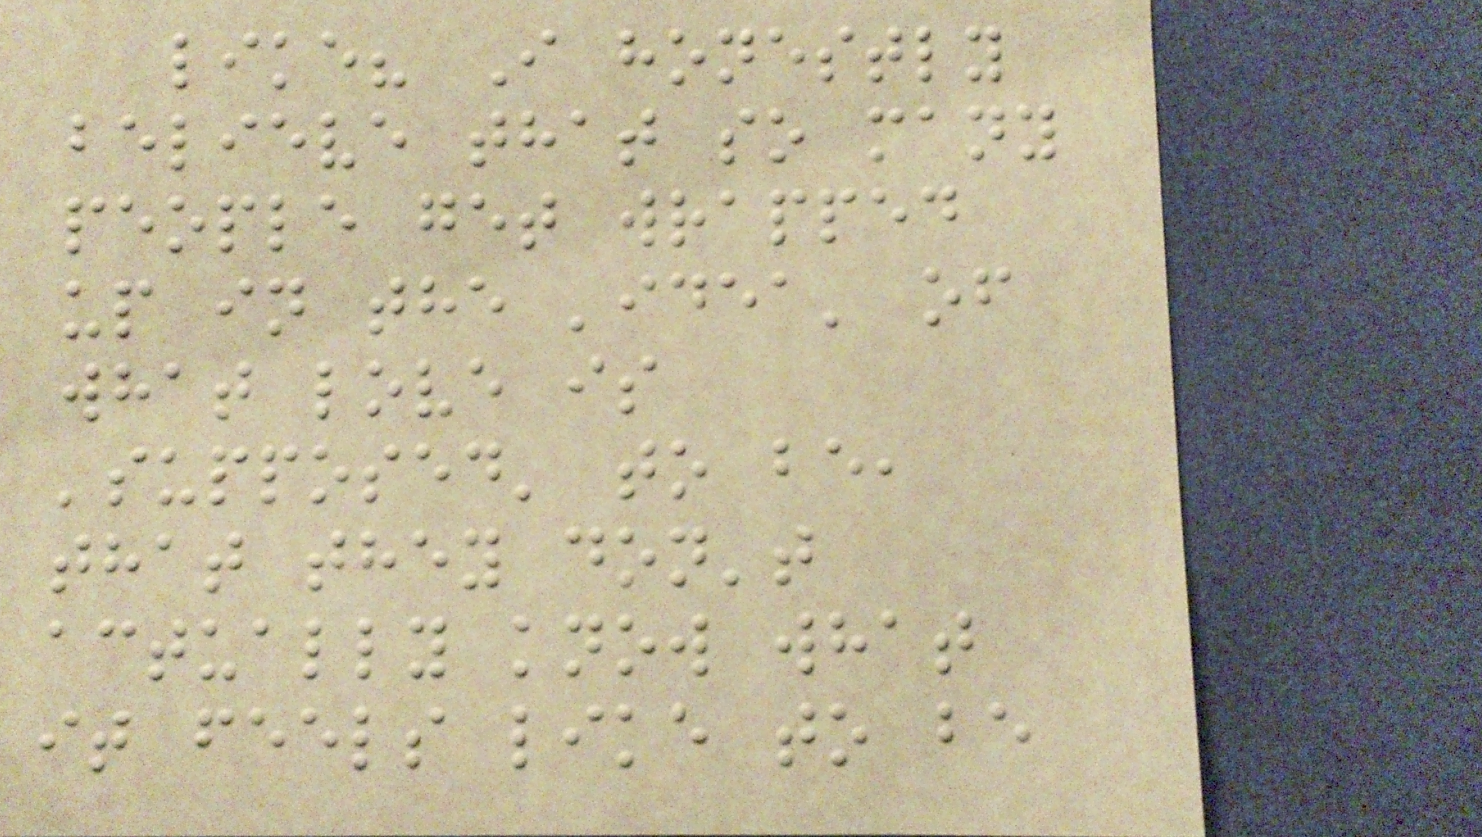like? I honestly
believe that so many
people get wrapped
up in the 'idea' of
what love is
'supposed' to be,
that they don't
actually know what
it feels like to be
